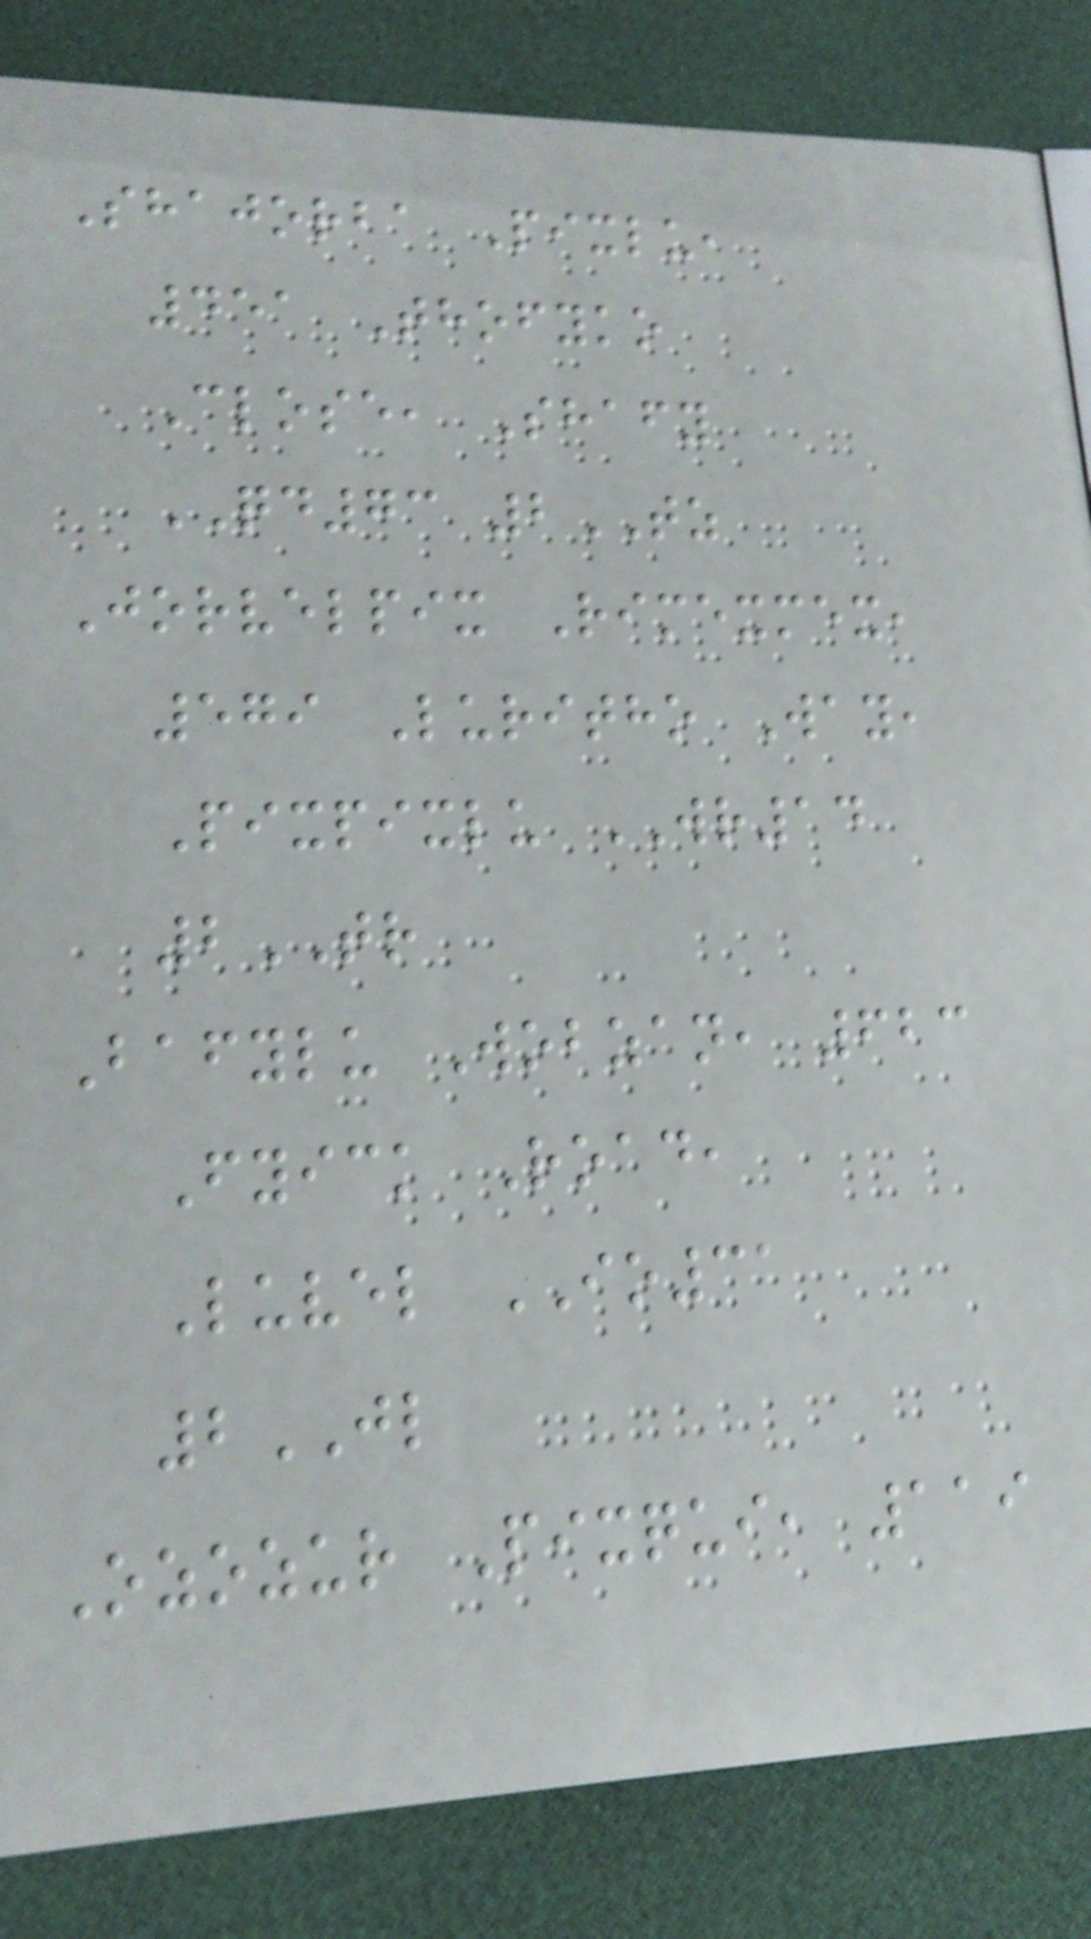Shajorba Pixlu,
451 Thofyko
Close, Shafy
QD73 2TZ
Jorvelpix Rimexmex,
579 Luritho Way,
Pixpixlu WR14
2TR
Bafylu Wobzan, 623
Fyick Road,
Luvel IO31
2JL
Ozozur Pixqui, 119
